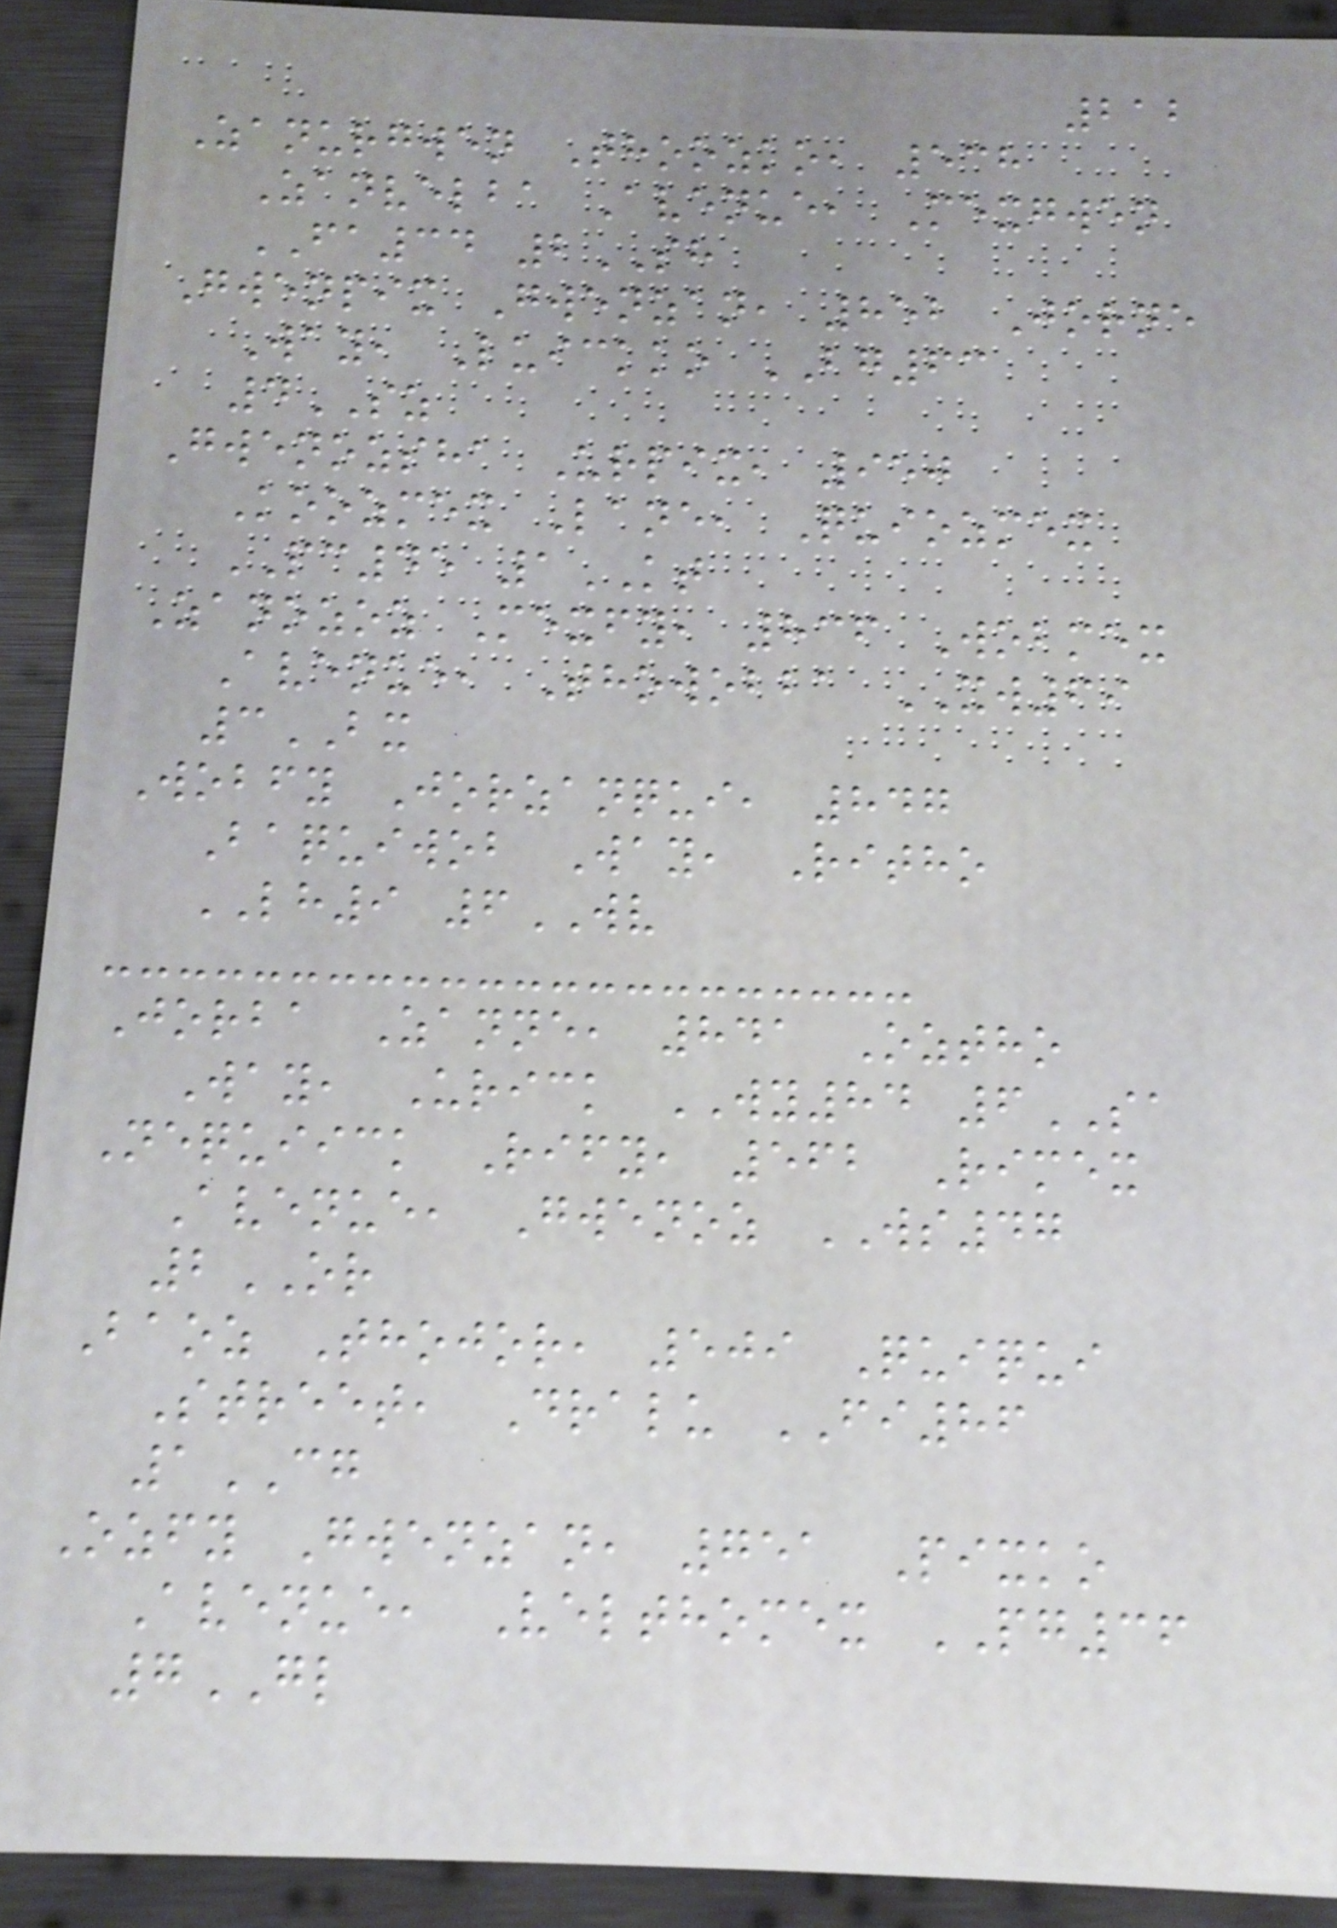212
Zanurgwen Thoozko, 538
Zanvelba Avenue, Mexgwen
FA34 2SH
Gwenpix Gwenzan, 852 Jorne
Way, Luickko BG63
4SZ
Gwenozsha Urpix, 950
Koozmex Lane, Quiozmex
PC45 1KT
Zanozoz Mexfy, 836 Wobmex
Avenue, Thowobba XW69
3BX
Wobfy Jorzanqui, 847
Baquiwob Way, Ritho
LH9 6WV
Jorba Zanne, 841 Oztho
Way, Urick WY84 6SA
Nequiick Rify, 562 Rimex
Avenue, Gwenoz WS47
2OR
Baoz Thojor, 509 Quiqui
Street, Dralu FI86
1CG
Ozfy Gwenzan, 751 Pixko
Avenue, Velthomex PG36
7GL
